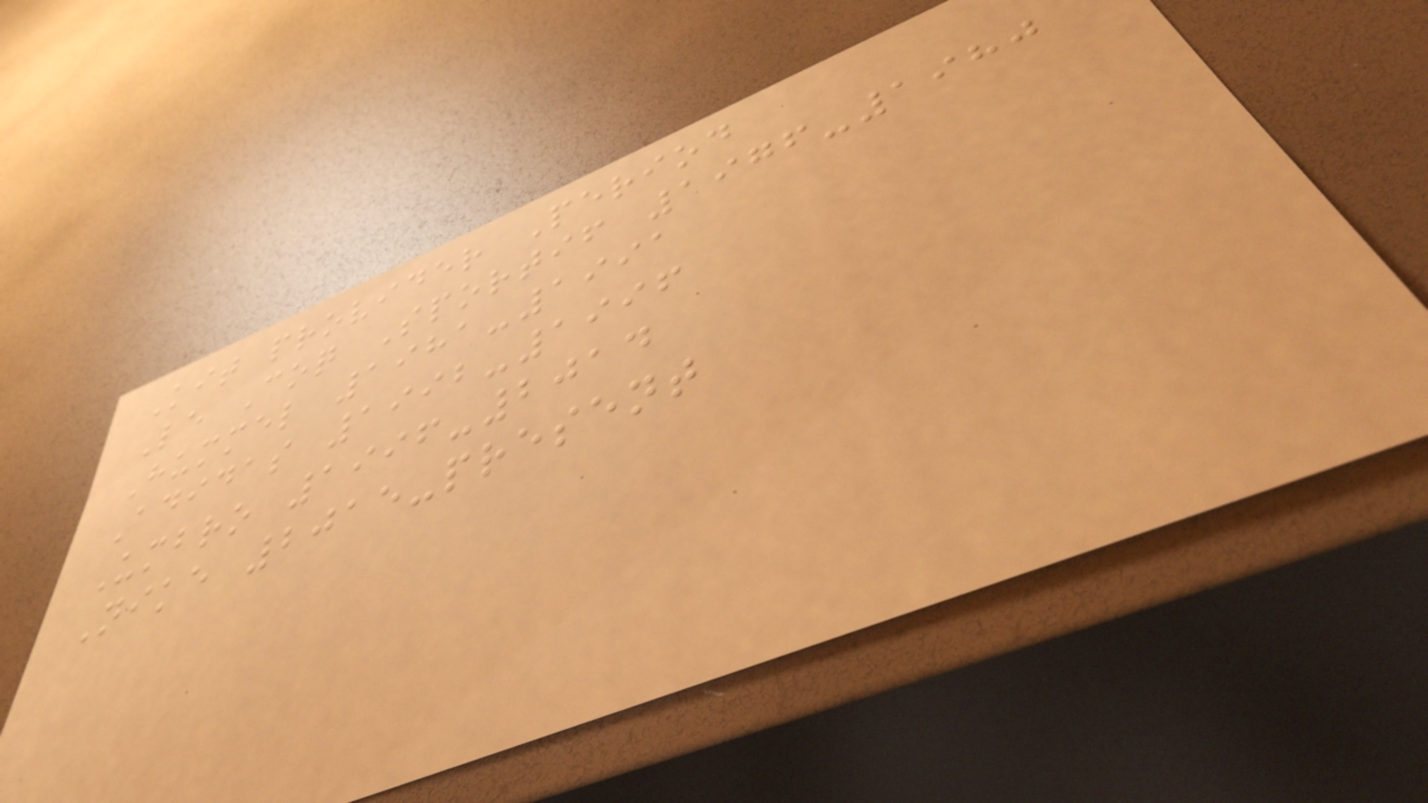Kit provider Period
Le Coq Sportif 1976-1980
Hummel 1981-1991
Adidas 1992-1996
Umbro 1996-2014
Nike 2015-present
